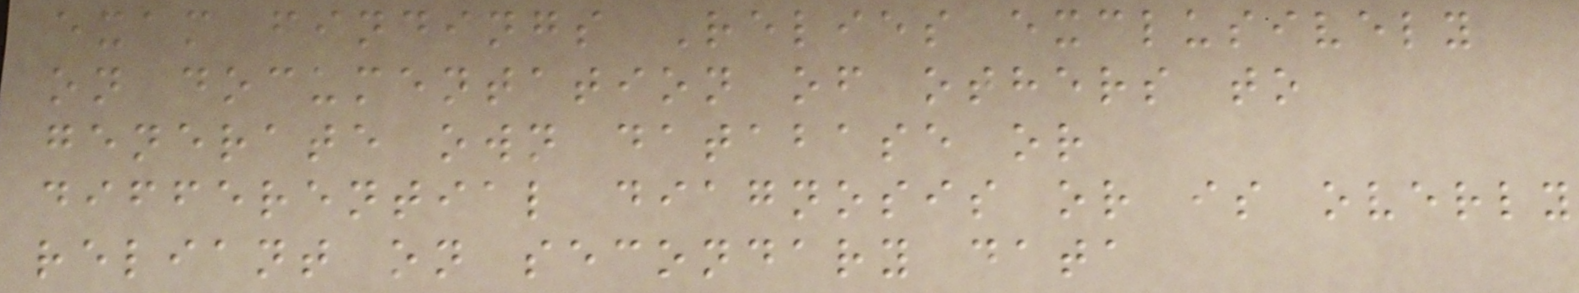exam findings Relies exclusively
on documentation of others to
generate own database or
differential diagnosis or is overly
reliant on secondary data
